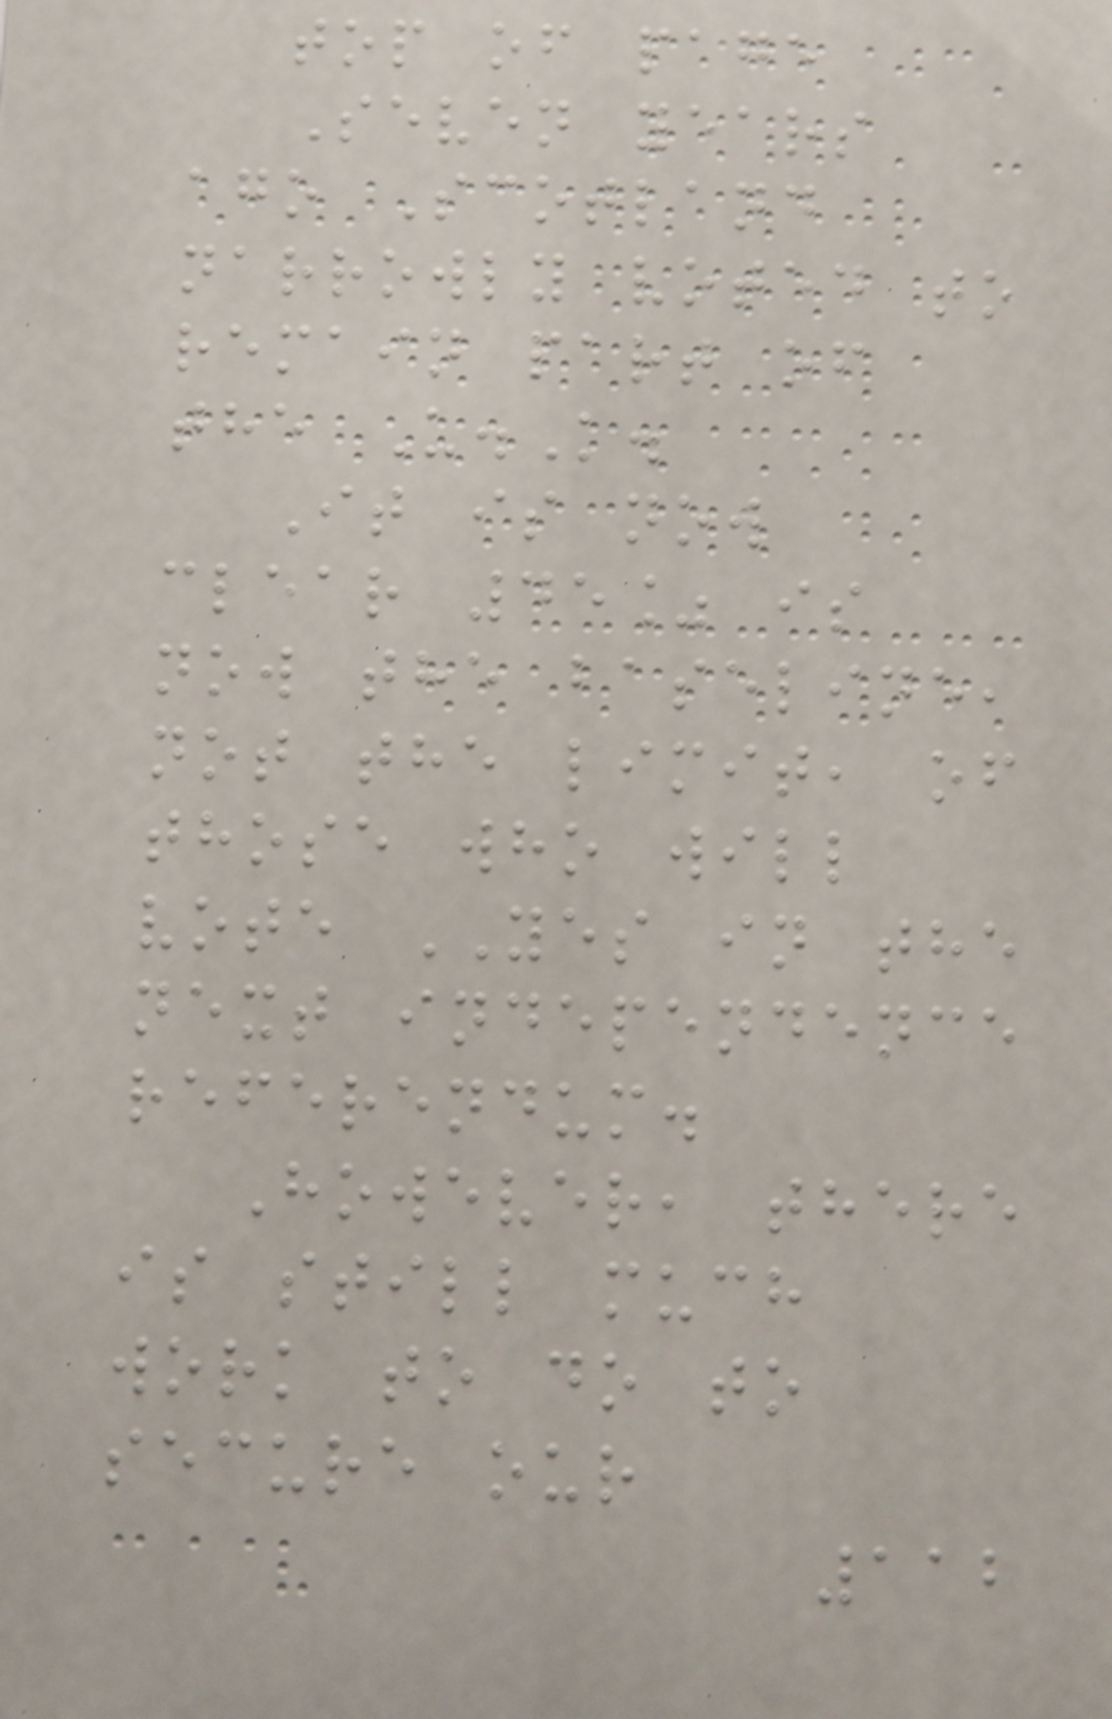top of page
Seven years
ago Scotland
narrowly voted to
remain part of
the U.K.
It is now
clear 45% is
now the baseline,
not the limit, of
those who will
vote YES in the
next independence
referendum.
However, there
is still much
work to do to
secure our
112
